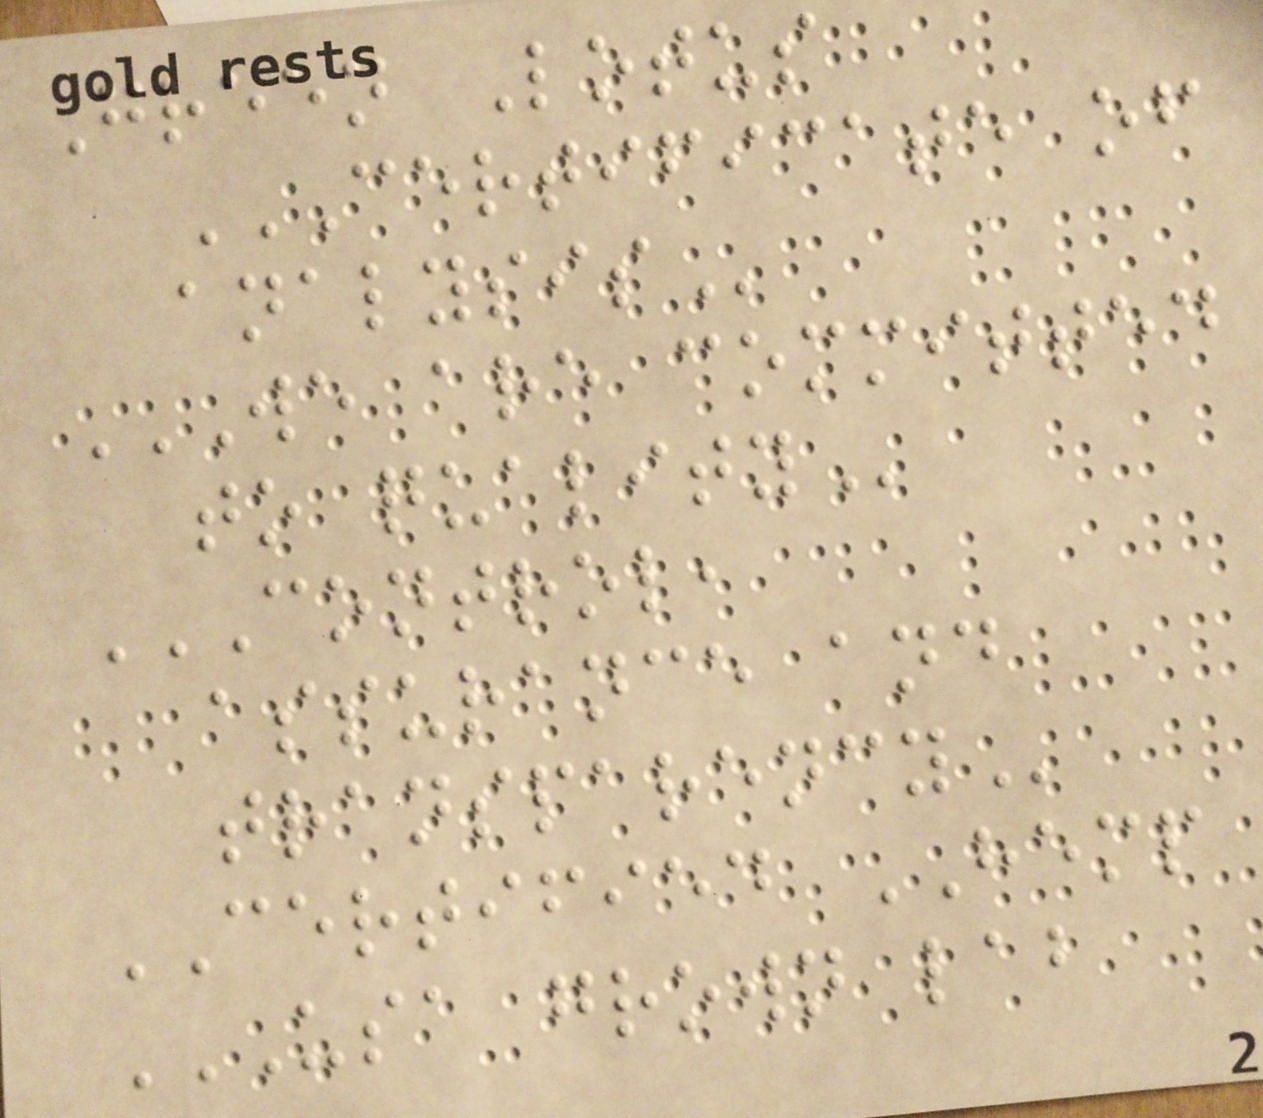Green Lotus
CERTIFICATE OF
ANALYSIS
WE ARE COMMITTED
TO QUALITY
CONTROL,
ASSURANCE AND
TRANSPARENCY
CERTIFIED HEMP
USA GROWN LAB
